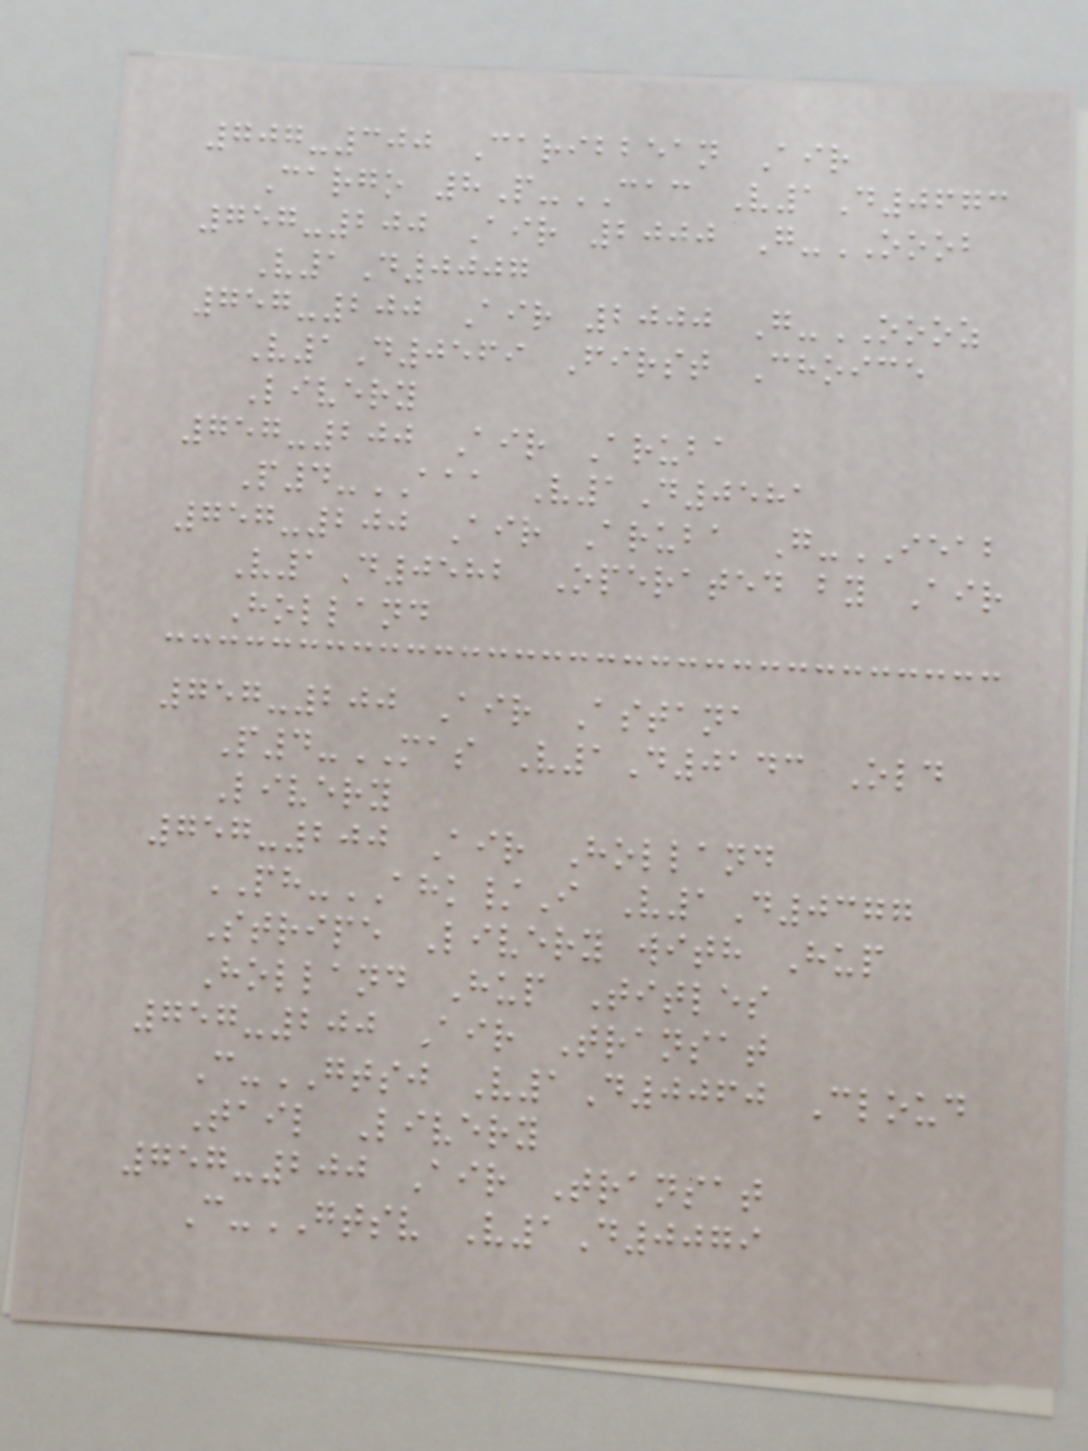707-300 Caribbean Air
Cargo 8P-CAC V1D0673
757-200 Air 2000 G-OOOB
V1D0007
757-200 Air 2000 G-OOOZ
V1D0569 First Choice
Livery
757-200 Air Aruba
P4-AAA V1D0581
757-200 Air Aruba G-IEAB
V1D0582 Operated by Air
Holland
757-200 Air Astana
P4-MAS V1D0143 Old
Livery
757-200 Air Holland
PH-AHK/I V1D0377
Stripe Livery with Hup
Holland Hup Titles
757-200 Air Transat
C-GTSJ V1D0060 Cloud
Tail Livery
757-200 Air Transat
C-GTSV V1D0079
